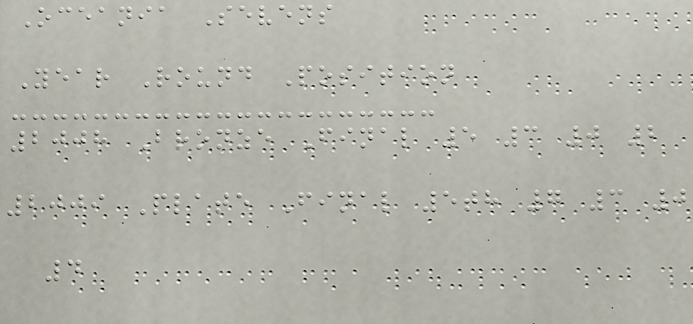Oceania Sevens
Year Round Position
2008 Bronze Final 5 3 0 2
2009 Plate Final 5th 7 3 0
4
